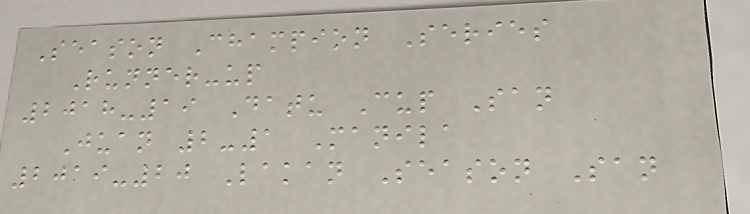Season Champion Series
Runner-up
2018-19 Datu Cup San
Juan 2-1 Manila
2019-20 Lakan Season San
